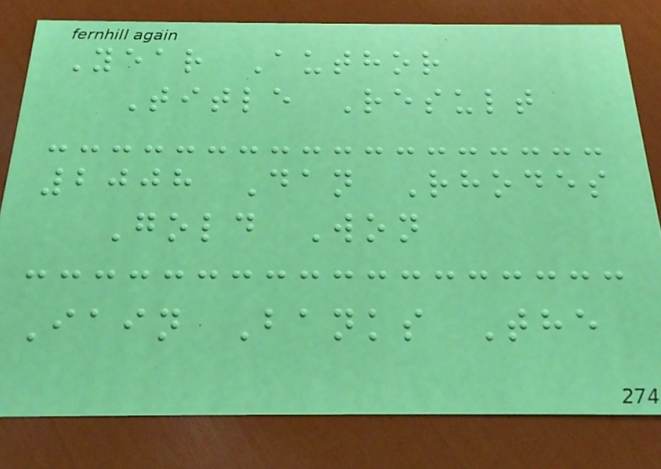Year Author
Title Result
2008 Dan Rhodes
Gold Won
Iain Banks The
